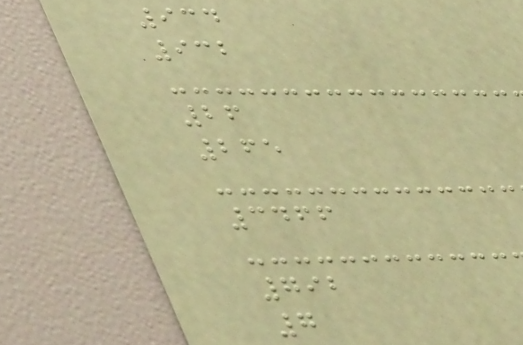934
932
26
265
3466
792
7
